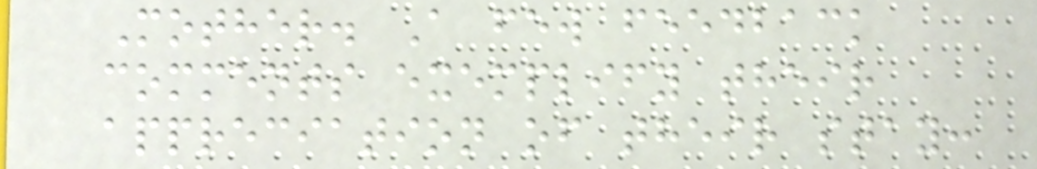Mother. A few feedback
comments exemplify their
appreciation of their stay:
